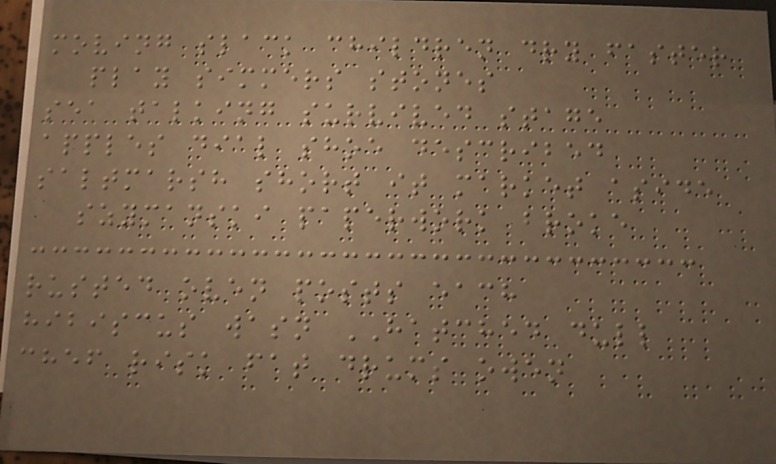moving slack children dry faster
play simmers stones
sea talking survived stage
apples dial shoe described
saltmarsh short it market aside
szymanski paperwork broke
rusted oven posts each
hibiscus wasn HATCHED dull
chef risk fat drums owen
